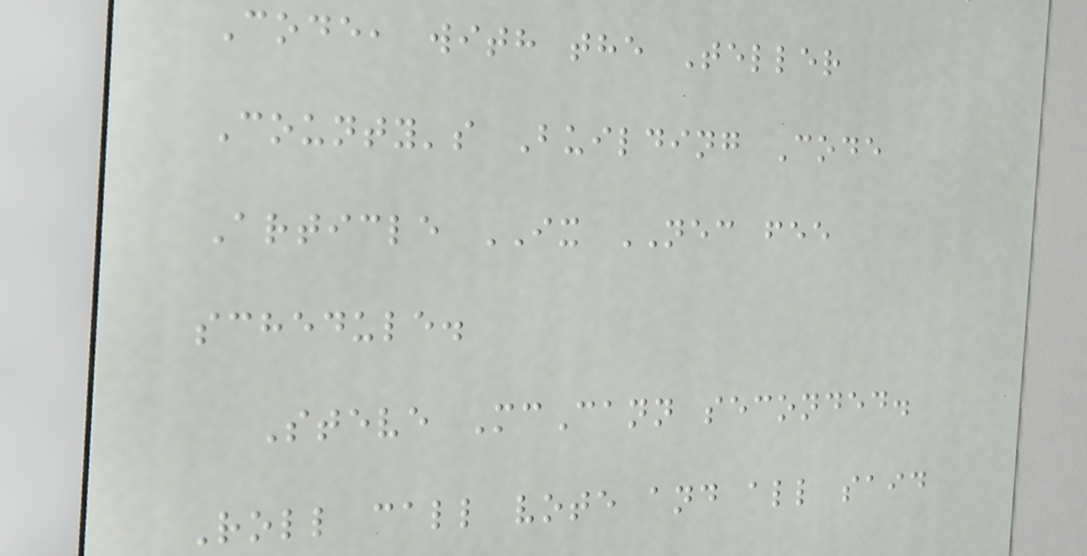Code, with the Teller
County's Building Code
Article IX NEC fee
schedule.
Steve McCann seconded.
Roll call vote and all said
